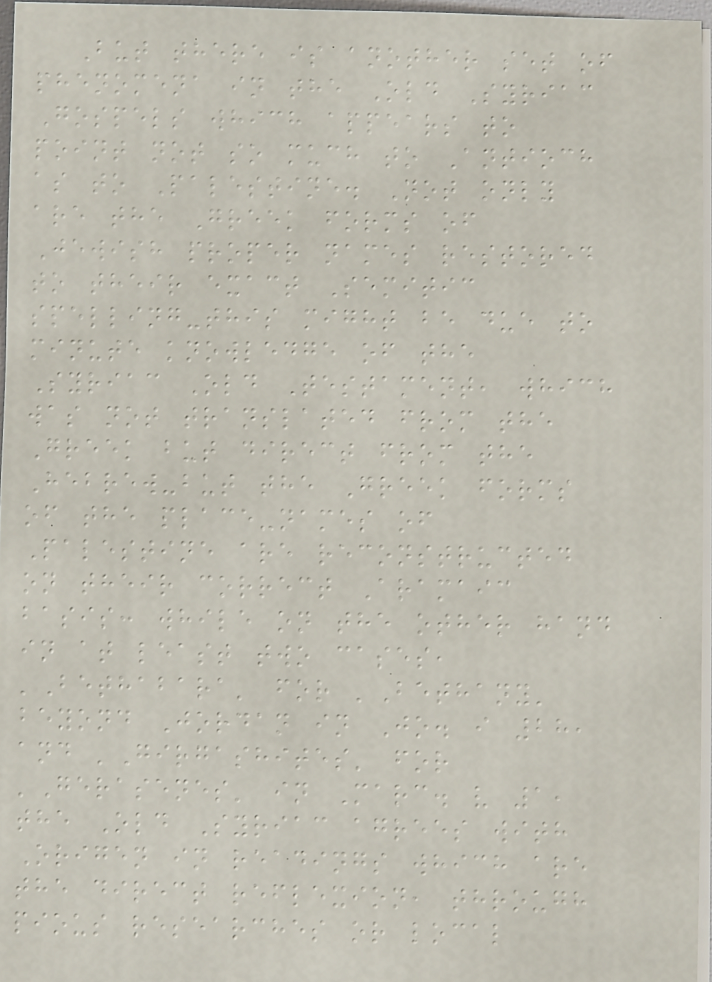But there is another set of
phenomena in the Old Syriac
Gospels which appears to
point not so much to Antioch
as to Palestine. Not only
are the Greek forms of
Jewish proper names restored
to their exact Semitic
spelling-this might be due to
minute knowledge of the
Syriac Old Testament, which
was not translated from the
Greek but direct from the
Hebrew-but the Greek forms
of the place-names of
Palestine are reconstructed
on their correct Aramaic
basis: while on the other hand
in at least two cases,
'Bethabara' for 'Bethany'
beyond Jordan in Jo. i 28,
and 'Girgashites' for
'Gerasenes' in Marc. v 1,
the Old Syriac agrees with
Origen in readings which are
the direct reflexion, through
pious researches or local
